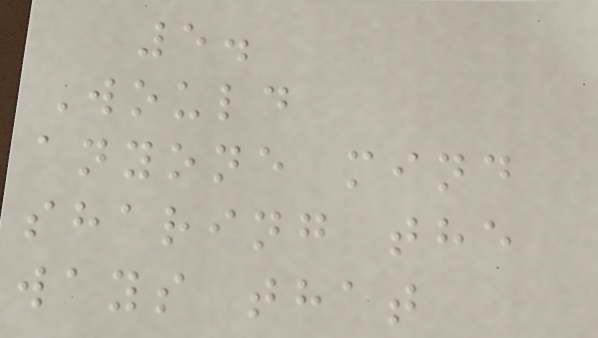5.
Would
anyone mind
sharing the
ways that
